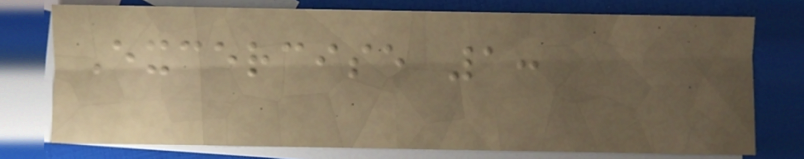Excercise 1:
